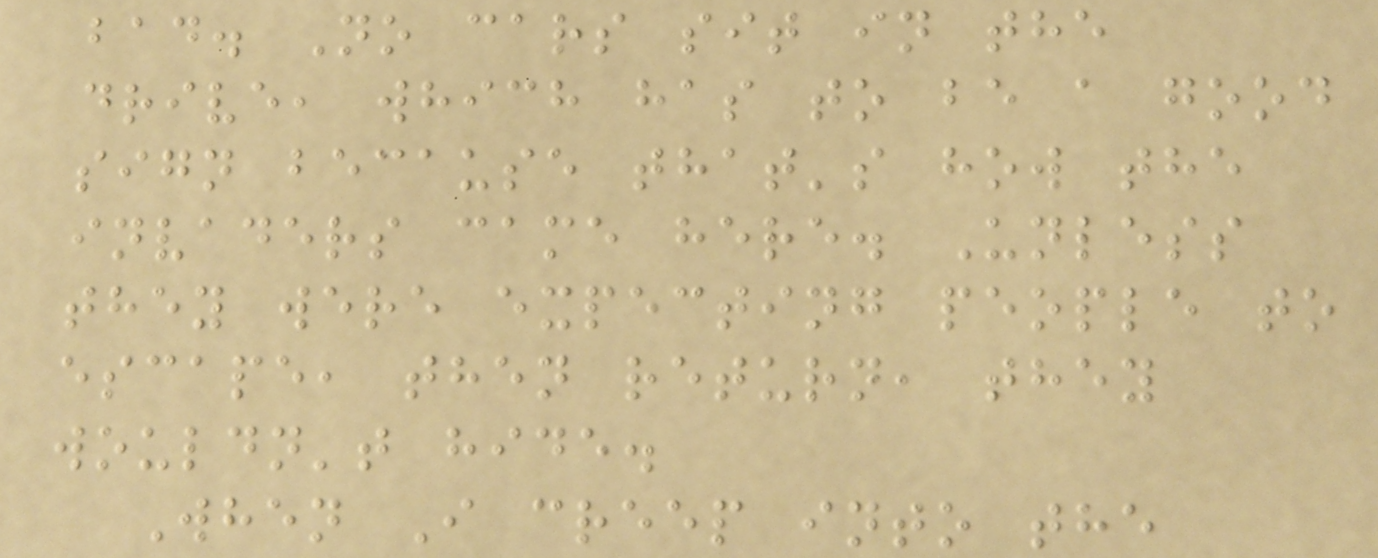bad. No cars sit in the
drive, which has to be a good
sign because that's how the
invaders came here. Unless
they were expecting people to
escape, then return, they
wouldn't hide.
When I creep into the
